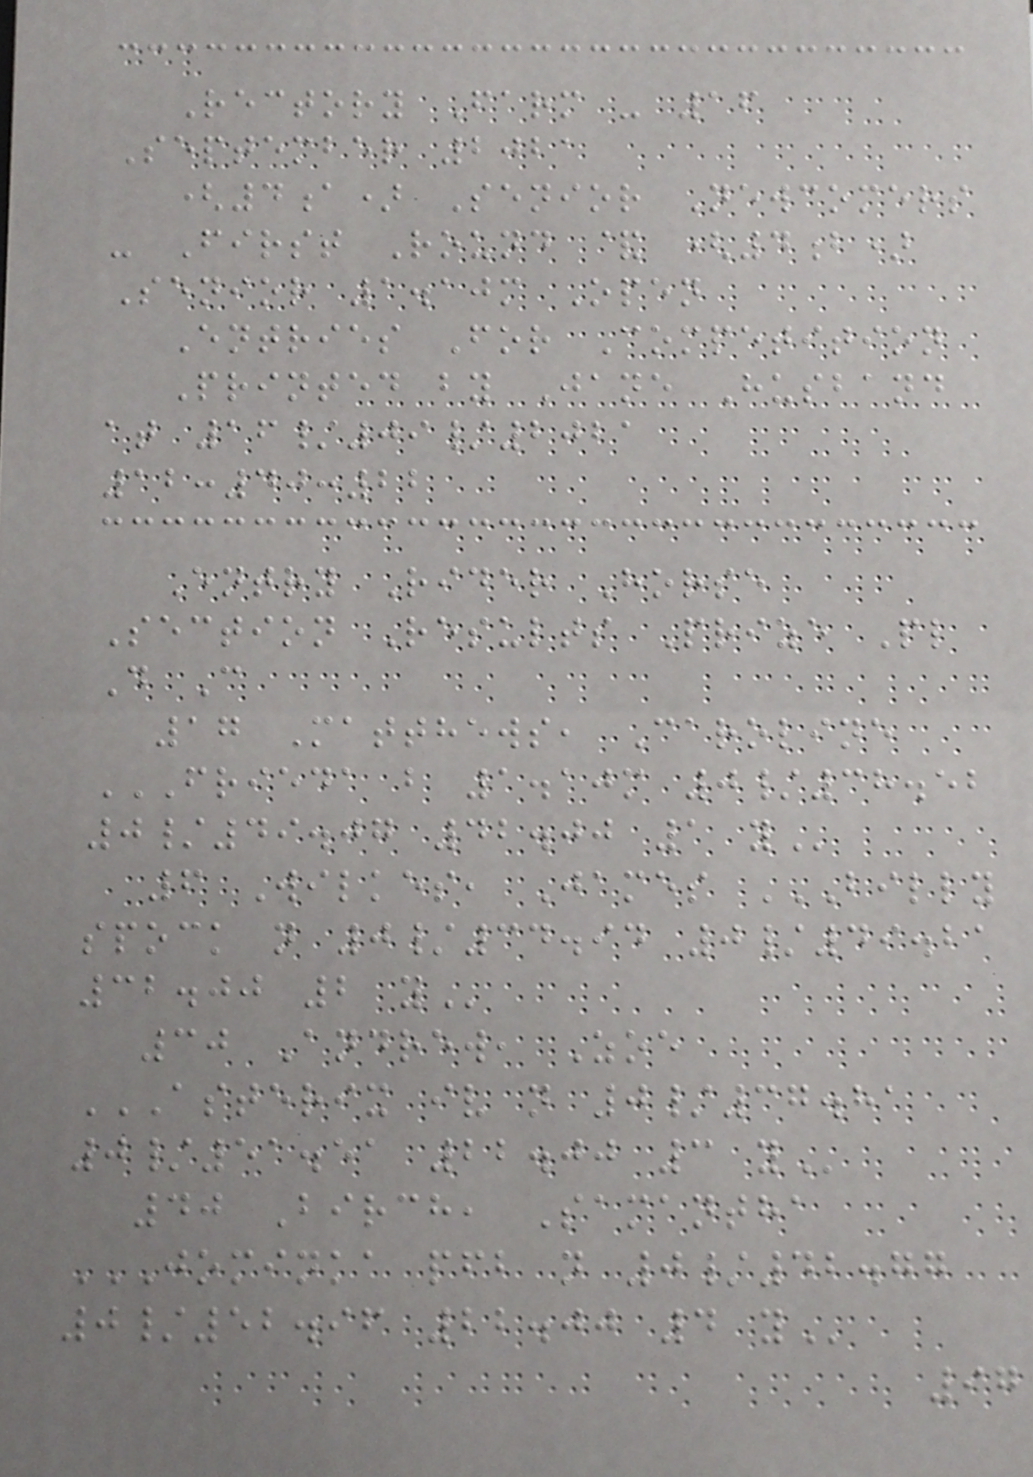Rectory Farm - 16
September 2021
(4a) Senior Newcomers
- First Round & (4b)
Senior 1.10m Open
Entries For Competition
Printed by Jane Husband
at 16/09/2021
12:40:22
Entry Rider Horse
Section Results Prize Pl
D C
17 Matthews, Caroline
FRIEDA B 1.10M 0/38.52
0/49.07 42.00 1 Y
6 Wilkes, James BILLY
SPOCK N 0/34.94 0/49.21
32.00 2 Y
30 Andrew, Zoe
ASTERIX IV N 0/37.81
0/51.51 22.00 3 Y
40 Birch, Samantha
JOMINKA PFB N 0/42.77
0/52.96 22.00 4 Y
97
